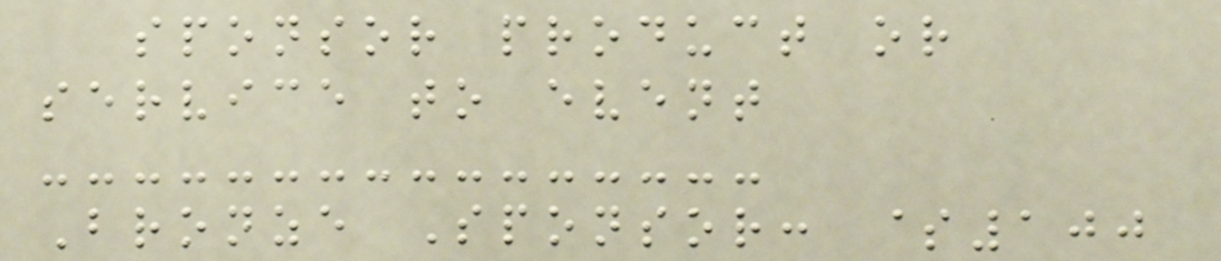sponsor product or
service to event
Bronze Sponsor: $100
